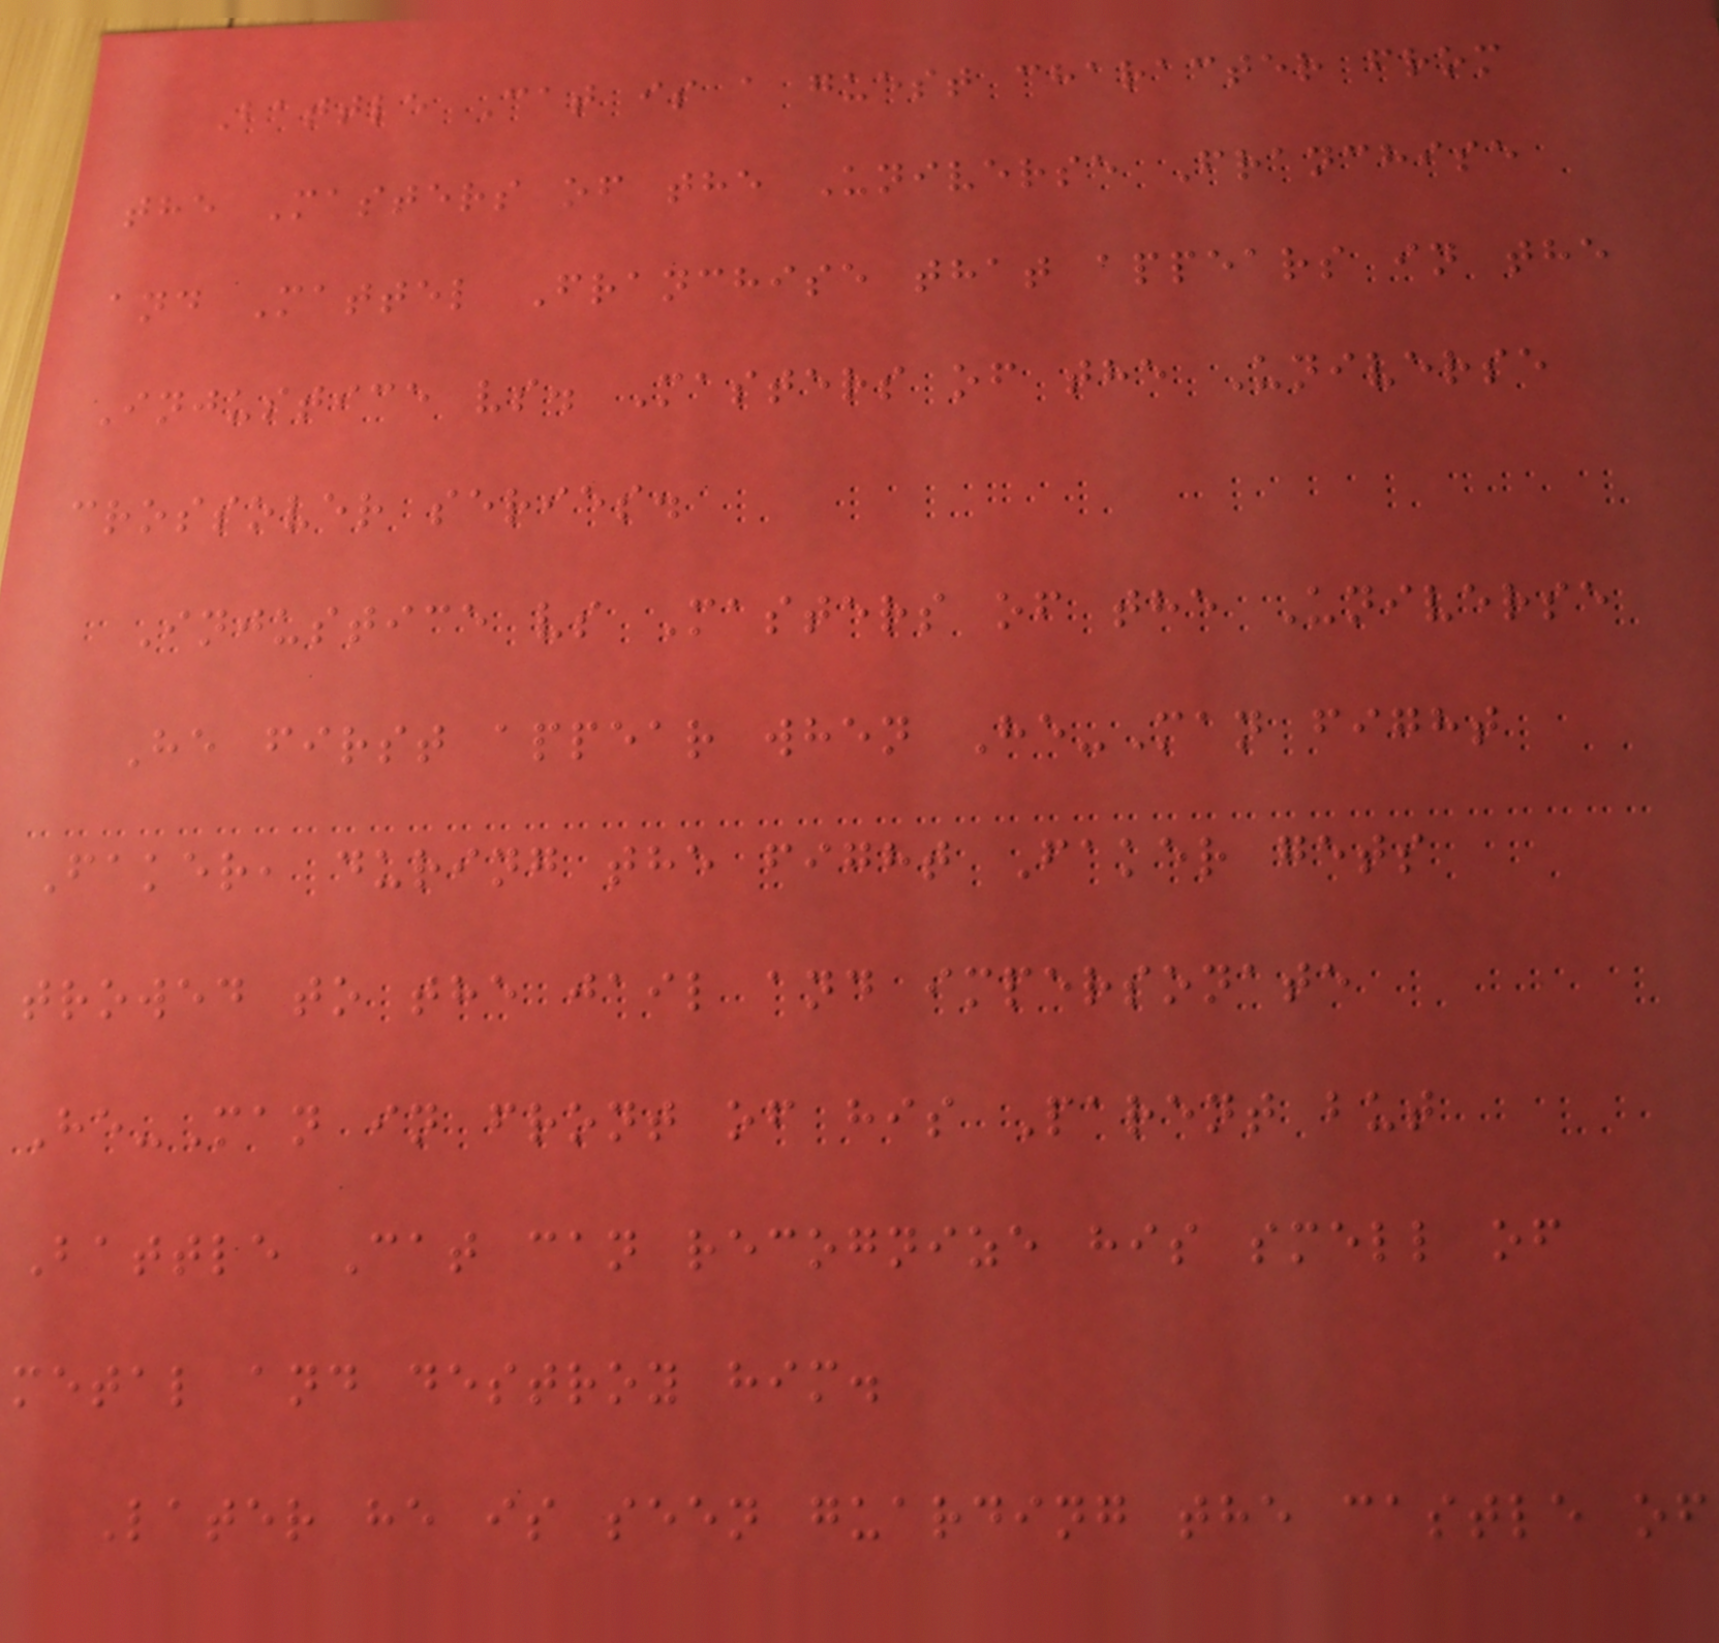Battle Cat is a guest character from
the Masters of the Universe Franchise
and Mattel Franchise that appears in the
Injustice vs. Masters of the Universe
crossover series.
Injustice vs Masters of the Universe
He first appear when He-Man fight
Faker, during the fight Faker gets
trowed to the jail and impersonate
He-Man in front of his Parent but
Battle Cat can recognize his smell of
metal and destroy him.
Later he is seen guarding the castle of
